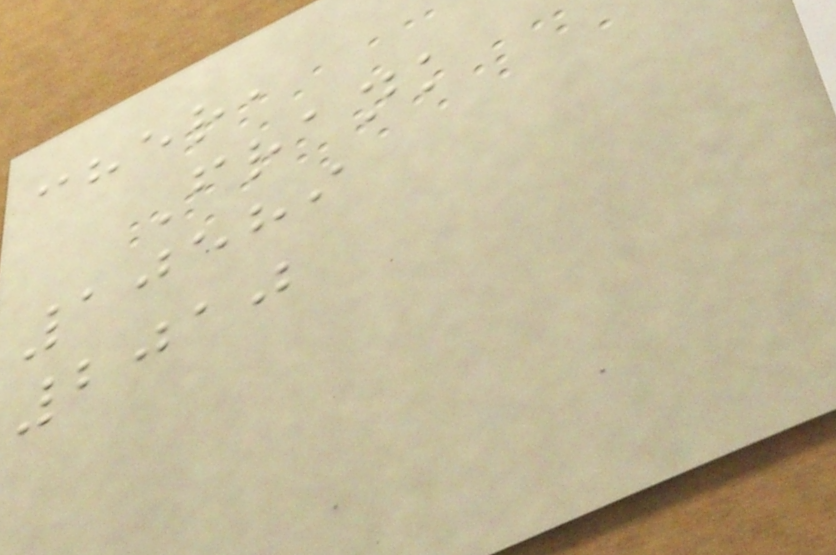cher,
Frank
10589
2010
